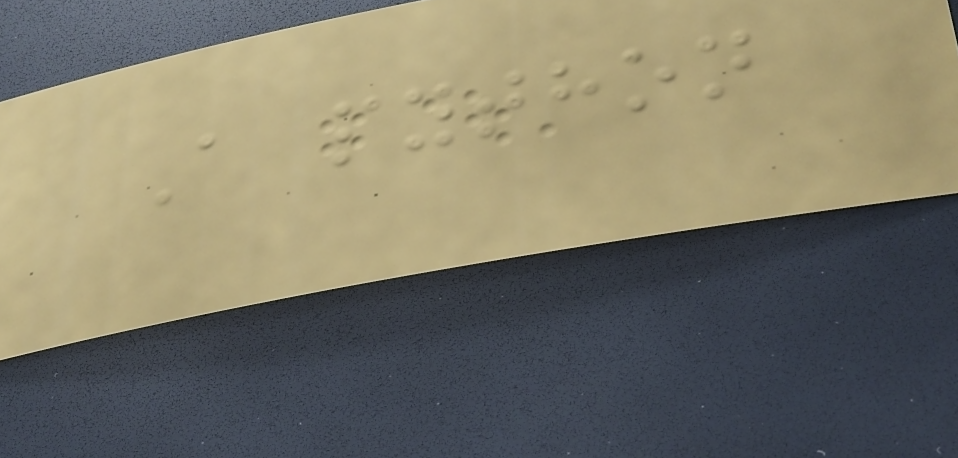A python
